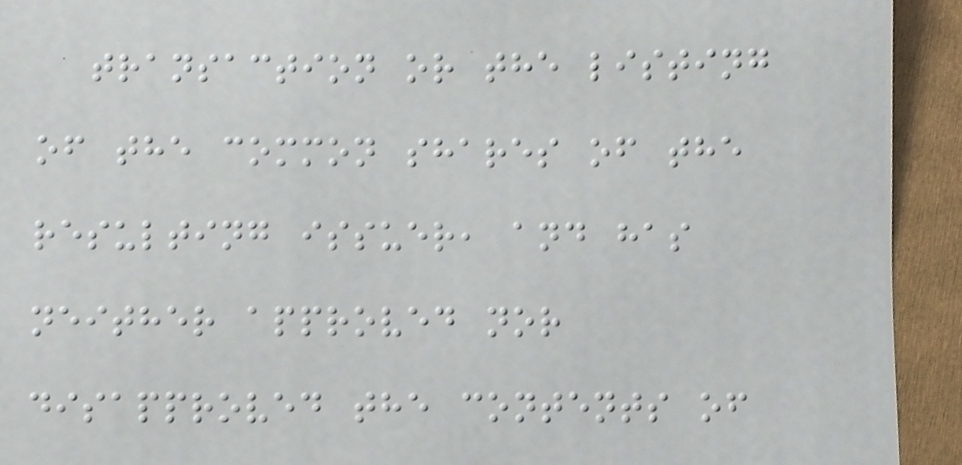transaction or the listing
of the common shares of the
resulting issuer, and has
neither approved nor
disapproved the contents of
